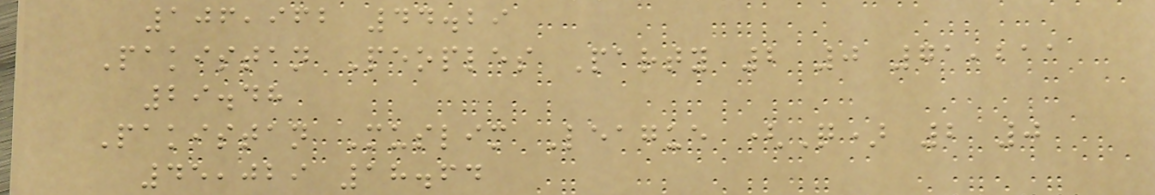106,962 44.29
Pakistan Peoples Party 2 0 71,211
29.48
Pakistan Muslim League (Q) 2 0
45,029 18.64
